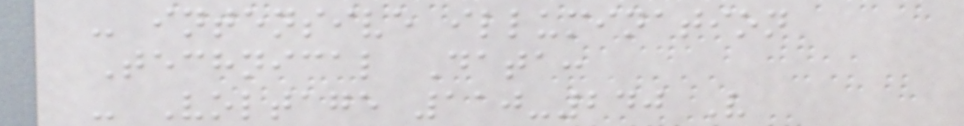- intensive illumination
Technical Data:
- Voltage 110-240 V
